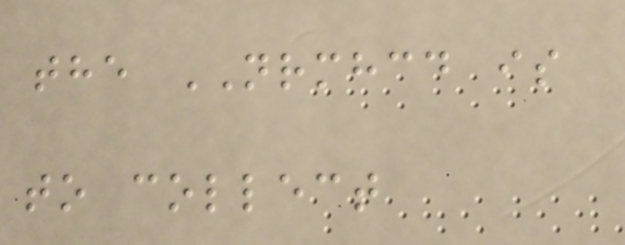the NRMHCD is
to collect
